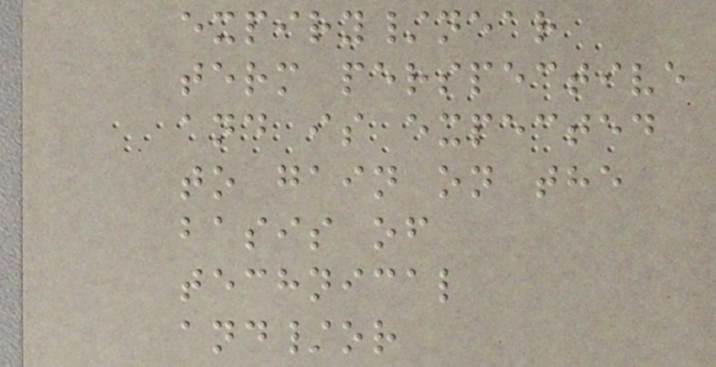expiry/near
term perspective
and is expected
to gain on the
basis of
technical
and/or
